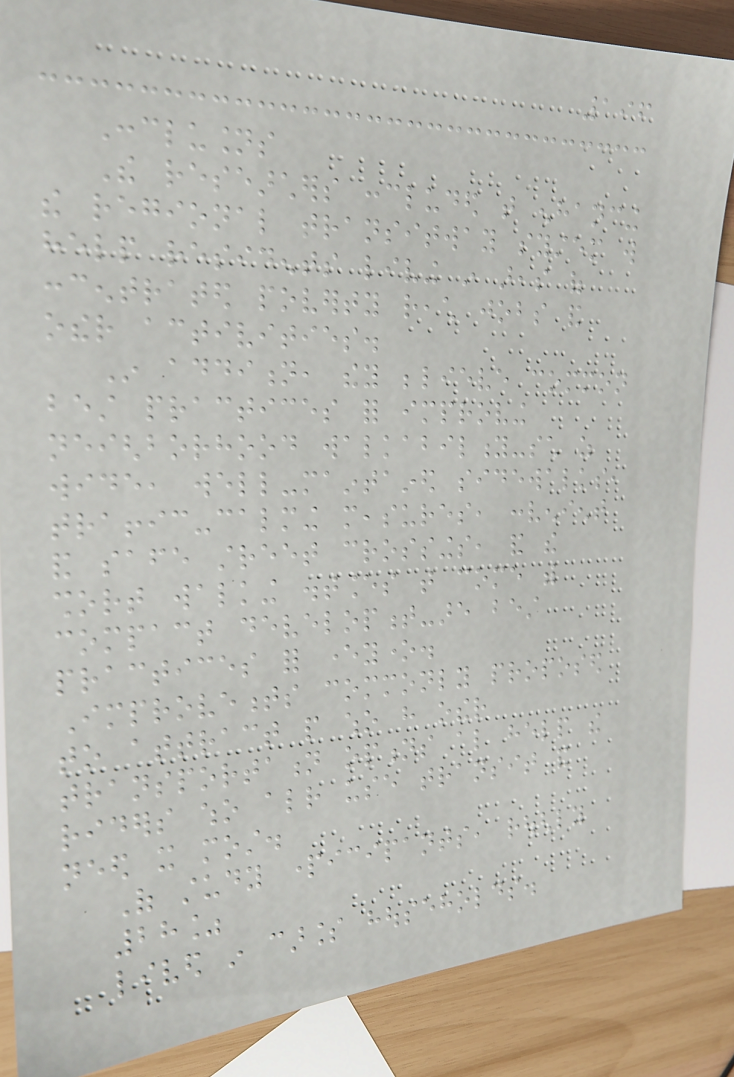196
Conclusions
The researchers concluded that enhancing
the regional transitway system will
help residents living in areas of
concentrated poverty reach jobs and
other activities.
In addition, they believe common
best practices for improving
neighborhood walkability-such as
wide, well-maintained sidewalks,
traffic-calming measures, convenient
and safe street crossings, and the
short walking distances that come with
compact development-are best
practices for everyone.
Improvements commonly proposed
to attract people who have other
transportation options also help the
riders who already use transit and
need it most.
Of study participants, roughly
28%
lived in carless households.
